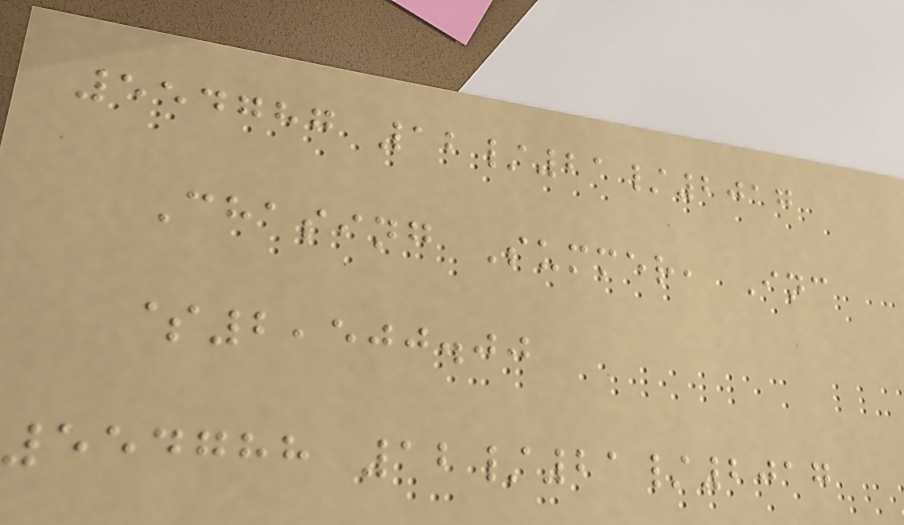554787 12/21/2017
Chasing Summer, Inc
$2,500.00
554788 12/21/2017
